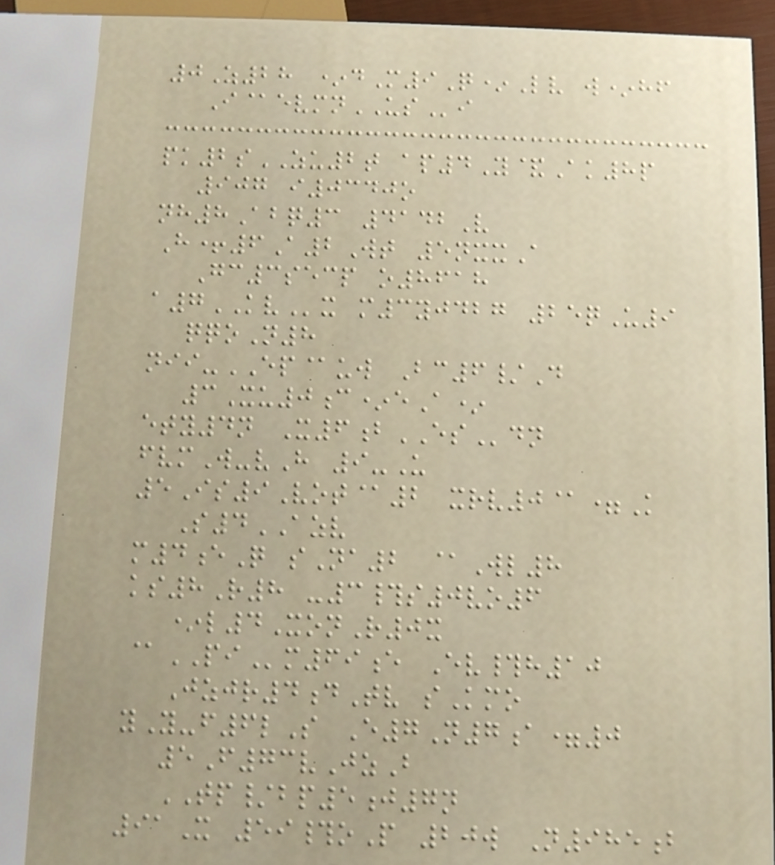0Z28 *dM9Q*Lv w*hf
I@evmnUSi
pk2sZU2t ap4Y&Ak8p
907 i0340o
nh8Abq3 4142V
H+6A2Wt 5nxxA
Gc3secp o8618
a7KVx m3yjdbg 25qU9
qqoN8
nii-EP@uw Bc6/D
3Xu0c*eA*
ety4n X6bESdn
fvmW-vH 9-U
5Is9Vot@2 xrv0@=K
S4AZV
m4eQ sNa2 @Wl8
ks8R8 -3#s0vo6
*l4XonR0x
@PIm69e Ev#h10
Jzjr4dTv sKmo
yY-f6lS E7N7a=0
5F73vJzB
TP/bp5j7n
91X 59#oP 20w N985b
